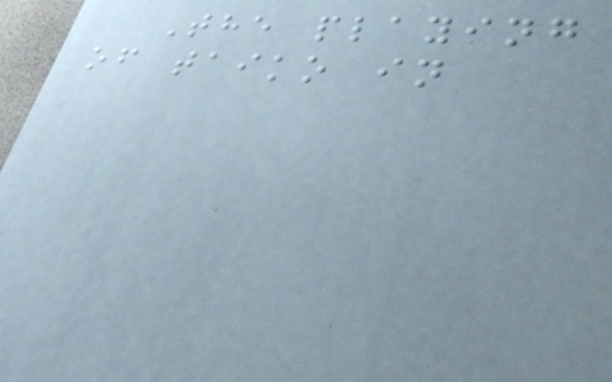The playing
of taiko in
